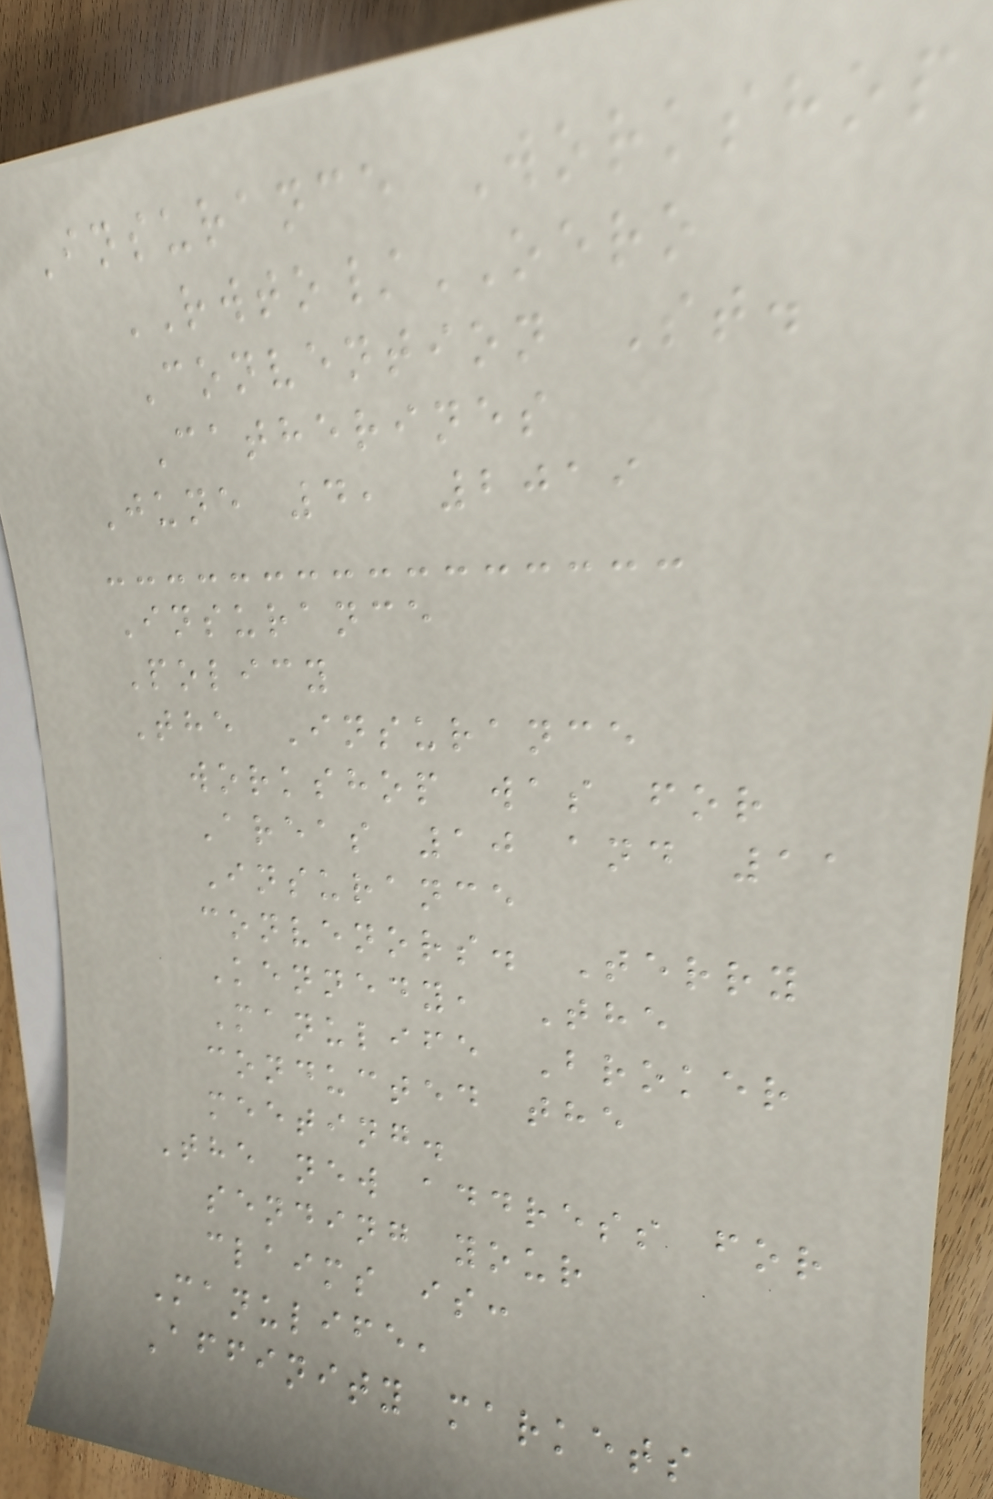Insurance Workshop
RWTO/OERO
Convention St.
Catherines
June 4, 2019
Insurance
Policy
The Insurance
workshop was for
Areas 10 and 11
Insurance
convenors. Terry
Kennedy, The
Manulife Broker
conducted the
meeting.
The new address for
sending your
claims is:
Manulife,
Affinity markets
